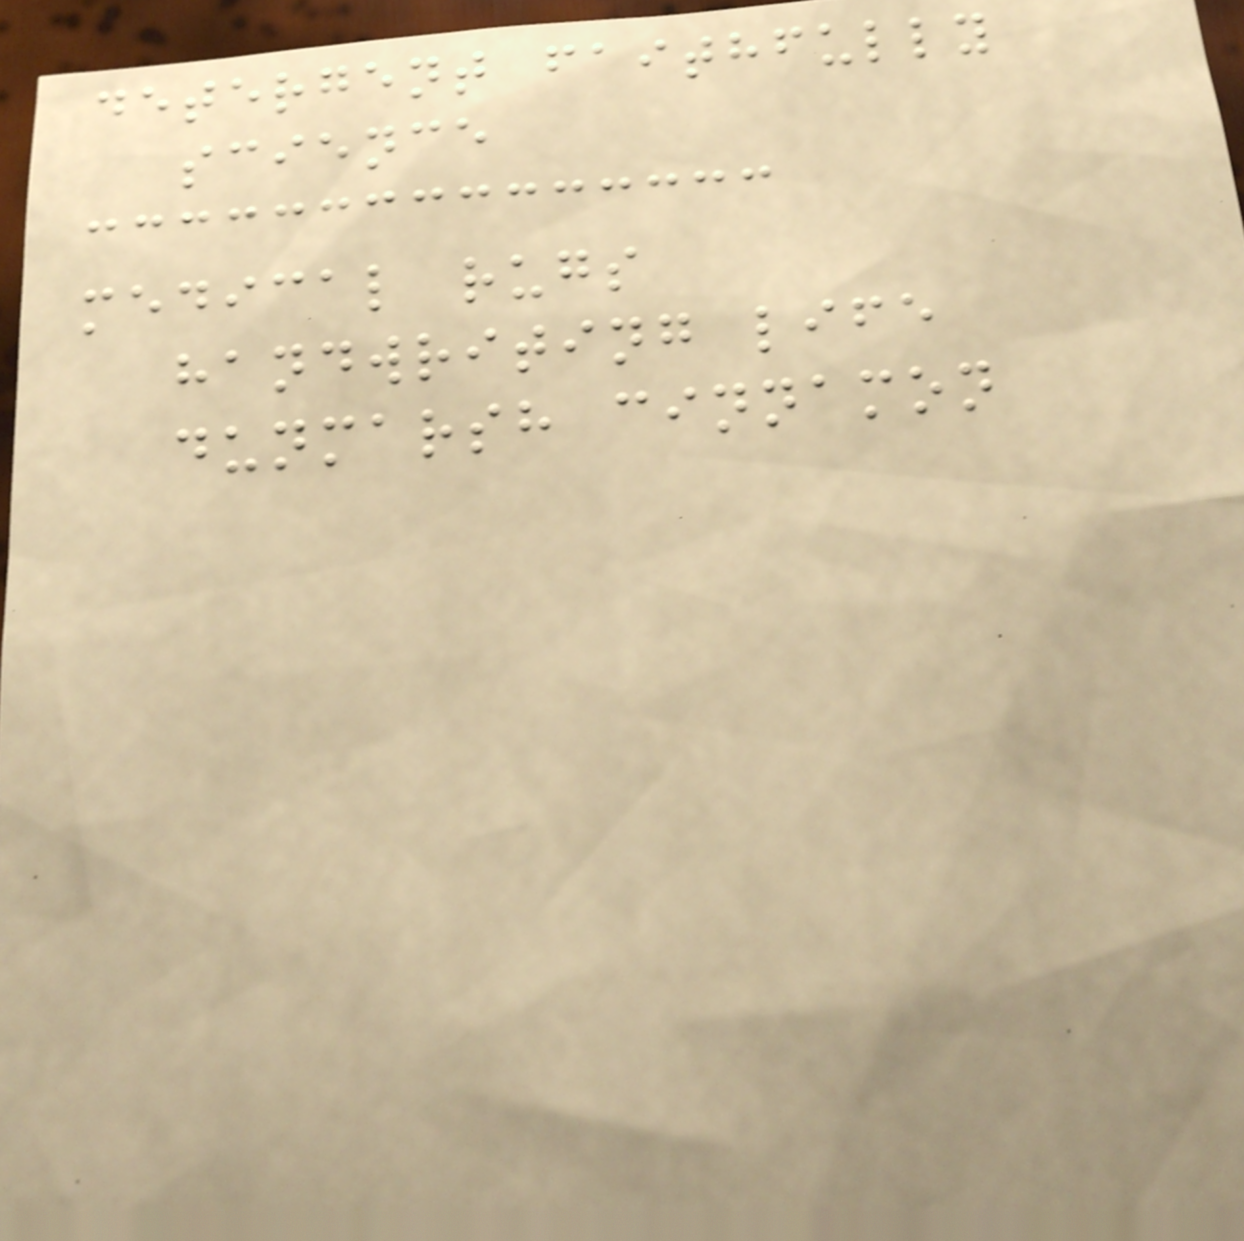detergent faithfully
science
medical rugs
handwriting life
dunmarsh cinnamon
